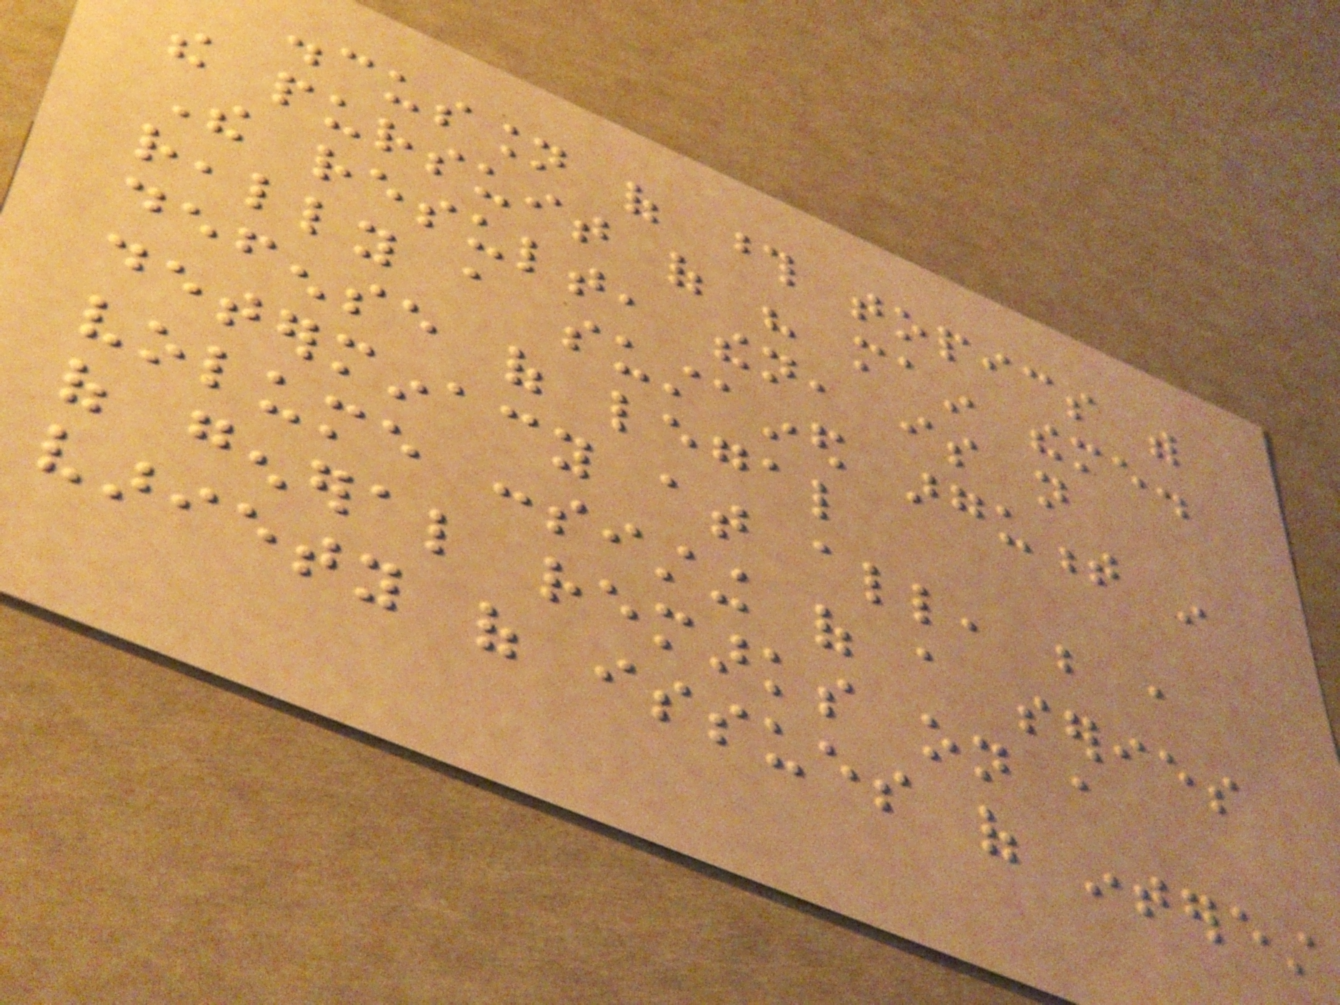discussion of those topics with
the pursuit of his main theme.
The result, then, is not
really a sustained argument in
defense of legal
determinacy at all, but a
volume consisting of a series
of general remarks on a
variety of issues of interest
